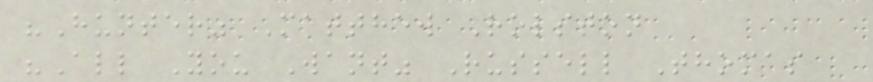"Hunter" Matthew Rolston
"All You Want" Russell Thomas
